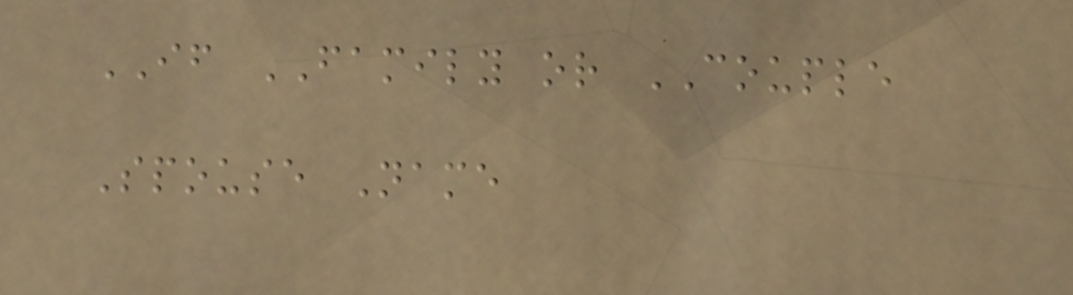IF FAMILY or COUPLE
Spouse Name
